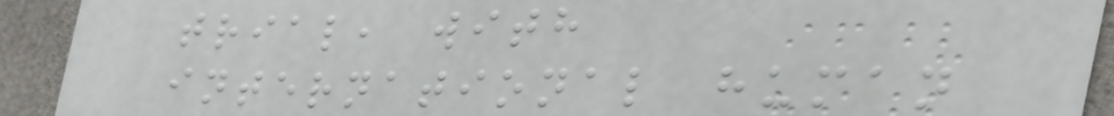trial, with
international human
